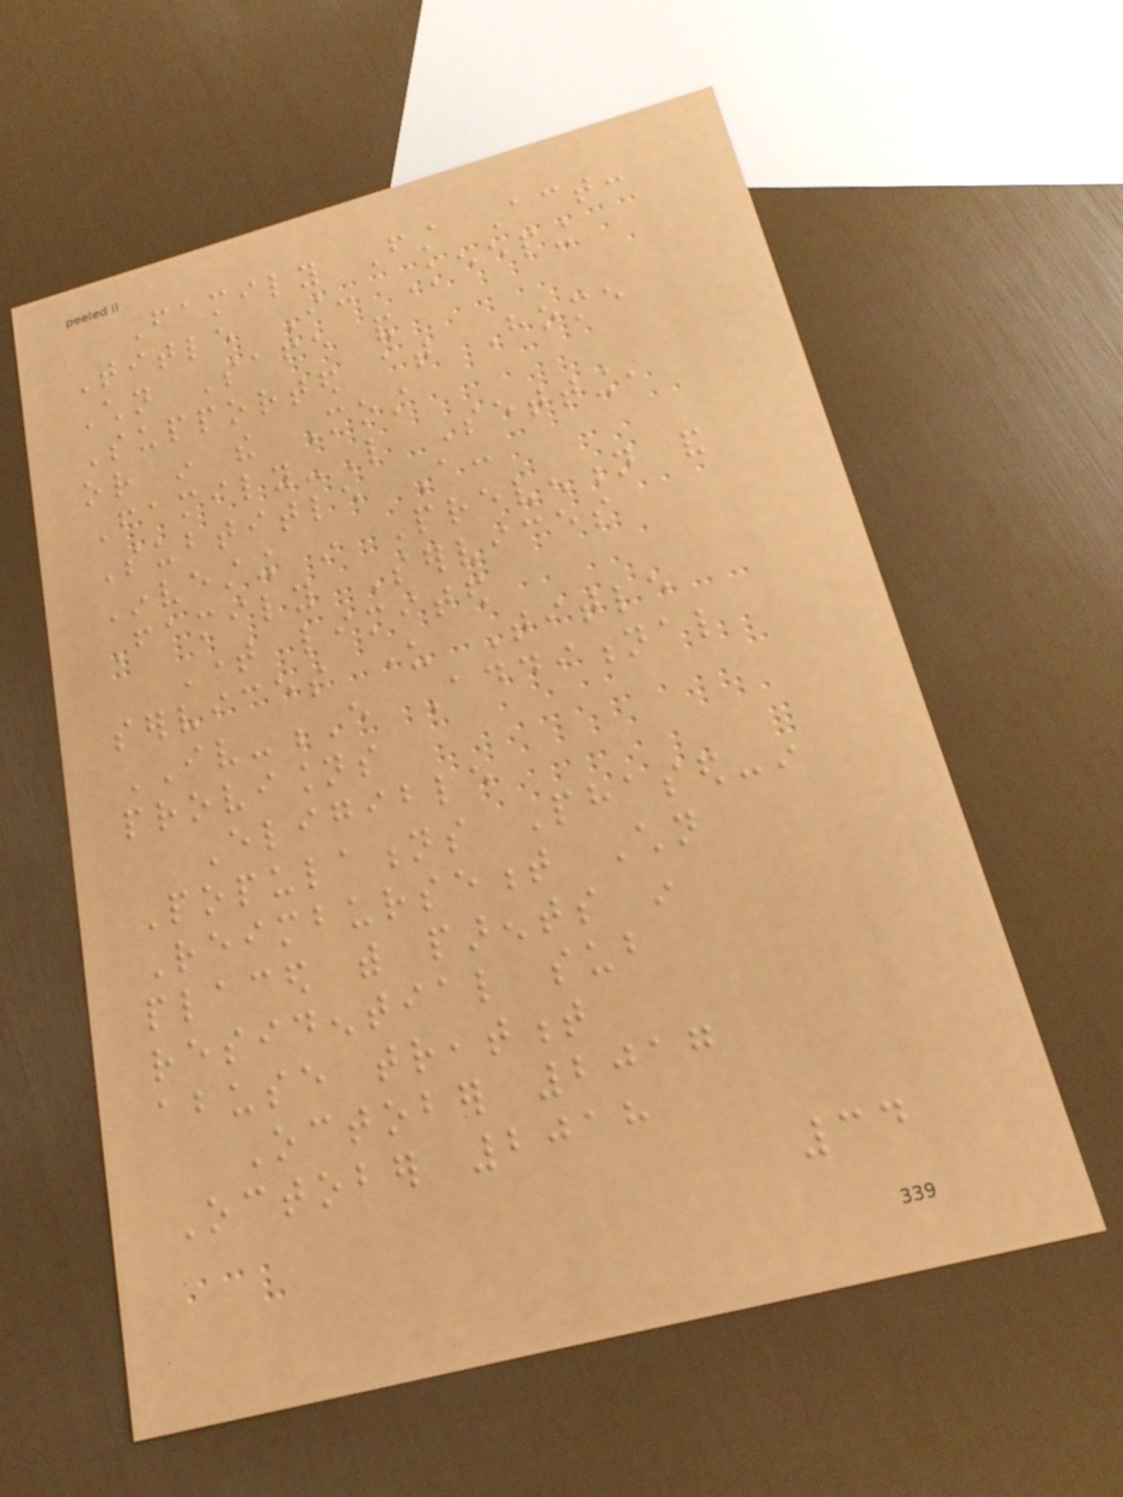Family First Act:
Title I: Keeping
Children Safe and
Supported at Home
or in the Most
Family-Like Setting,
Subtitle A:
Investing in Prevention and
Family Services
Time limited
services under Title
IV-E Additional
provisions
Eligible
Populations Phased-in
Reimbursement Children
placed with parents in
residential sub
abuse treatment
October 2017
October 2018
34
